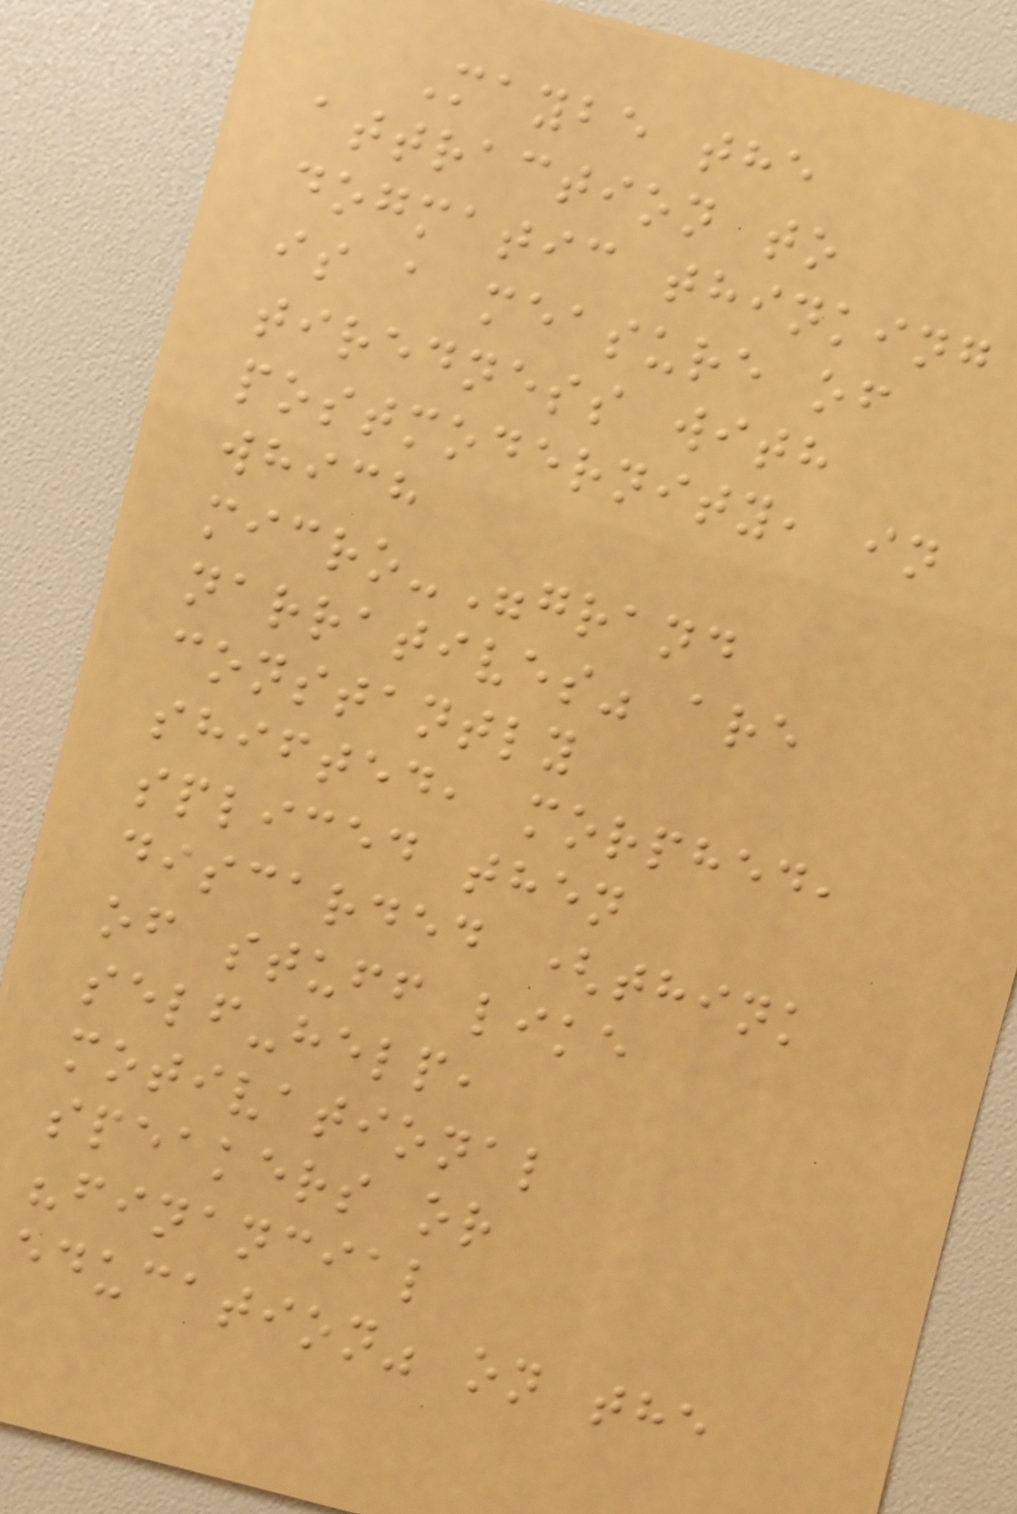Maybe the
attraction to
dogmatic thinking
is a measure of
tiredness with
postmodernity, in
which
micro-"grand
narratives" are
constantly
shifted, morphed,
spliced then
discarded (think
of stuff like
self-help,
motivational
speakers or
"financial
education" on the
